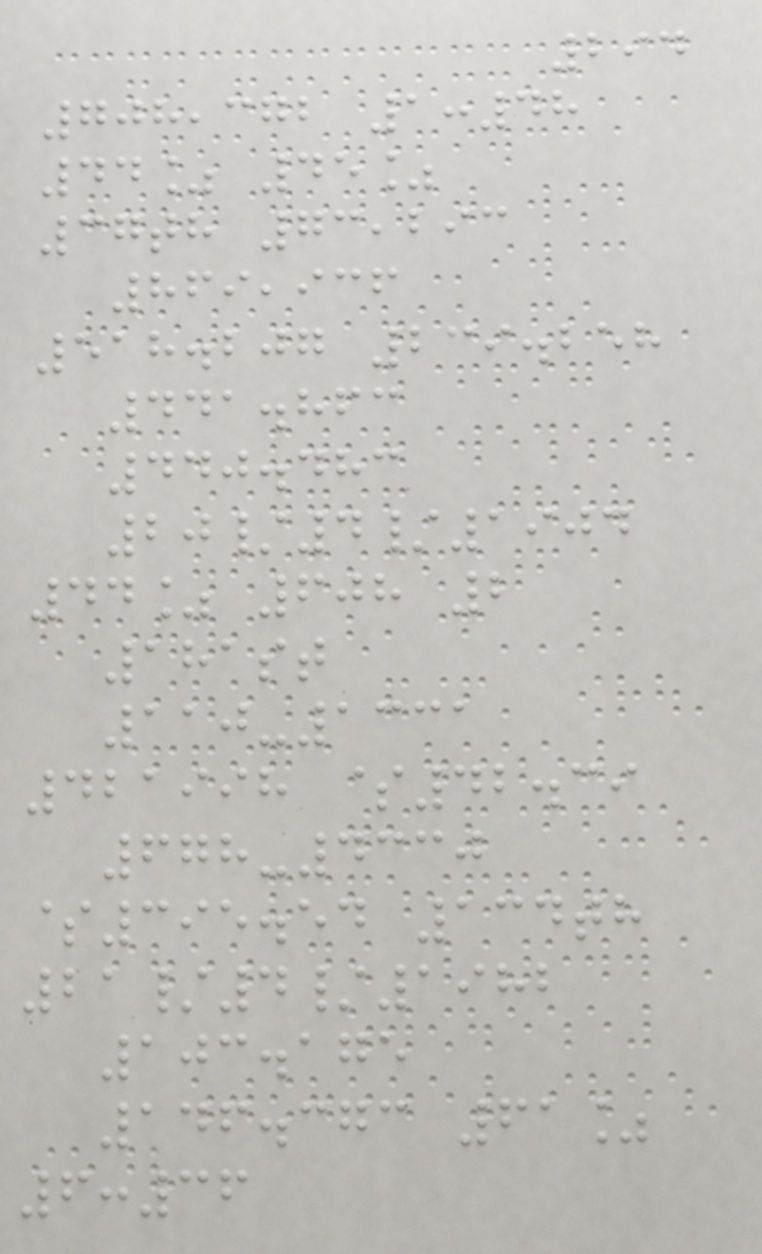294
708,372 1:48
44% 45%
37th 73,293
869,936
518.207 239.258
441.863
440.483
20/4/1904
44% 608 2
181st
110-1331
421998 $42.39
678-4330
$395.54 134th
21/4/1982
103.175
146.373 61%
6:36
